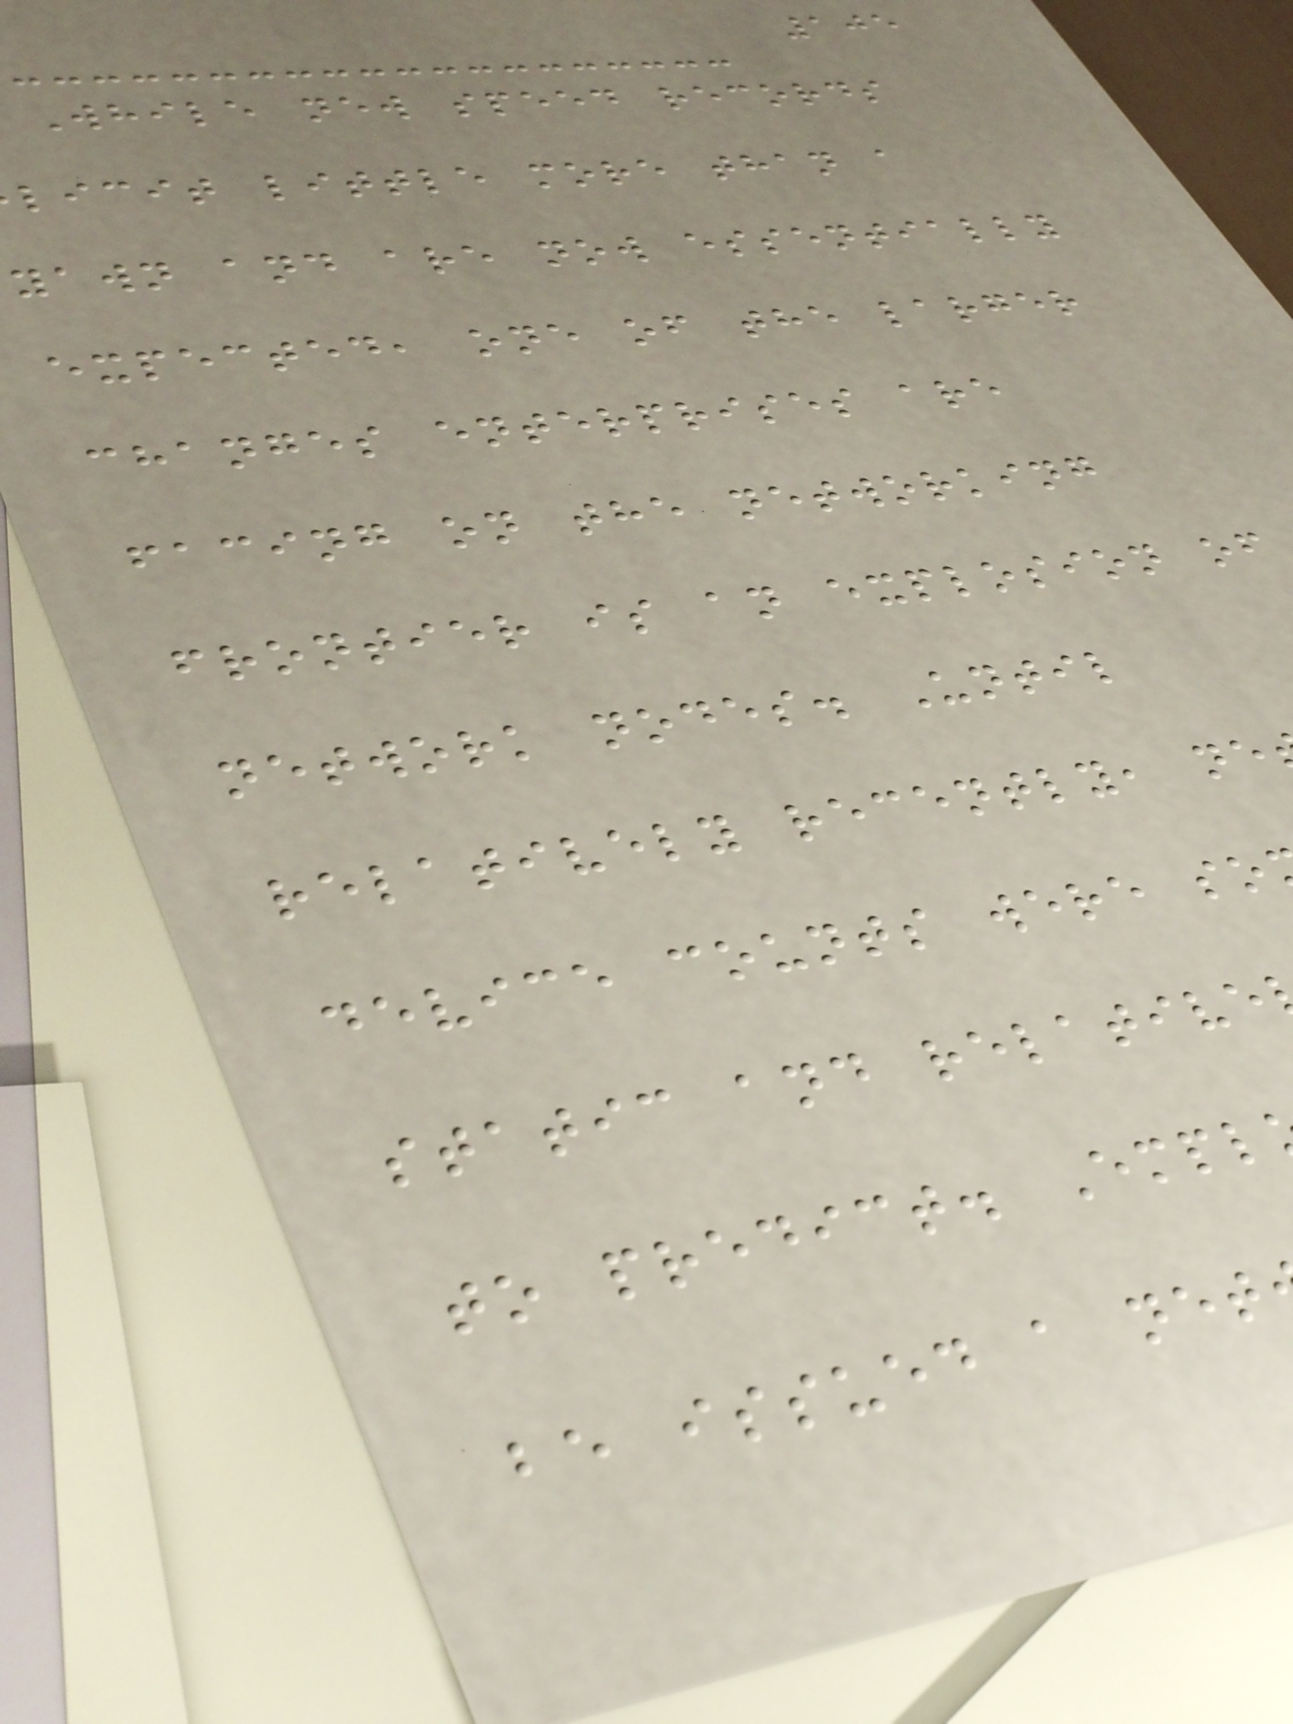105
While new speed records
licit little more than a
yawn and are now essentially
expected, one of the larger
changes enterprises are
facing on the networking
frontier is an explosion of
network nodes. Until
relatively recently, ne
device counts were so
static and relative
to predict. Empl
be issued a net
